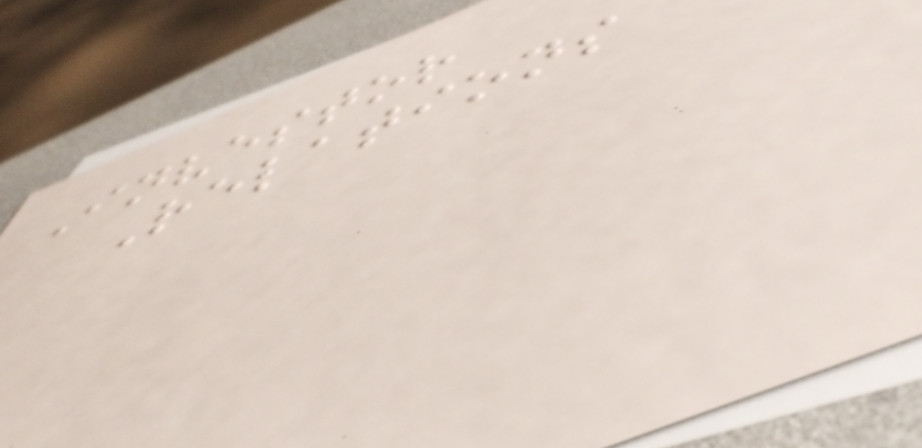Investor
Relations
